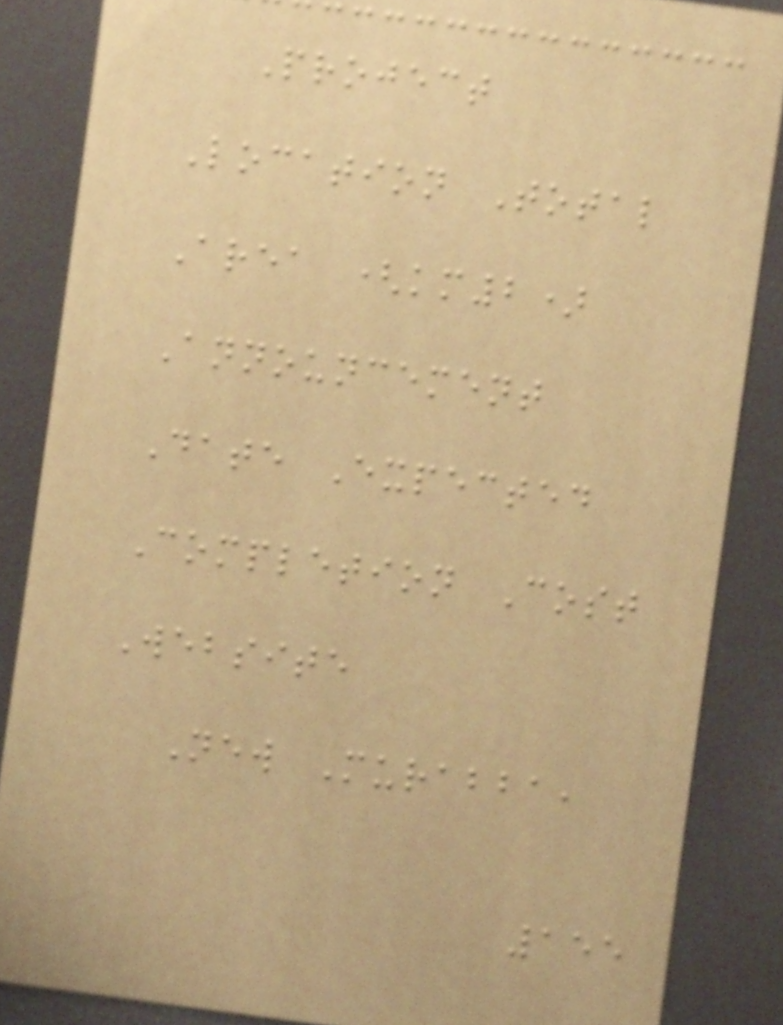Project
Location Total
Area (km2)
Announcement
Date Expected
Completion Cost
Website
New Murabba,
155
